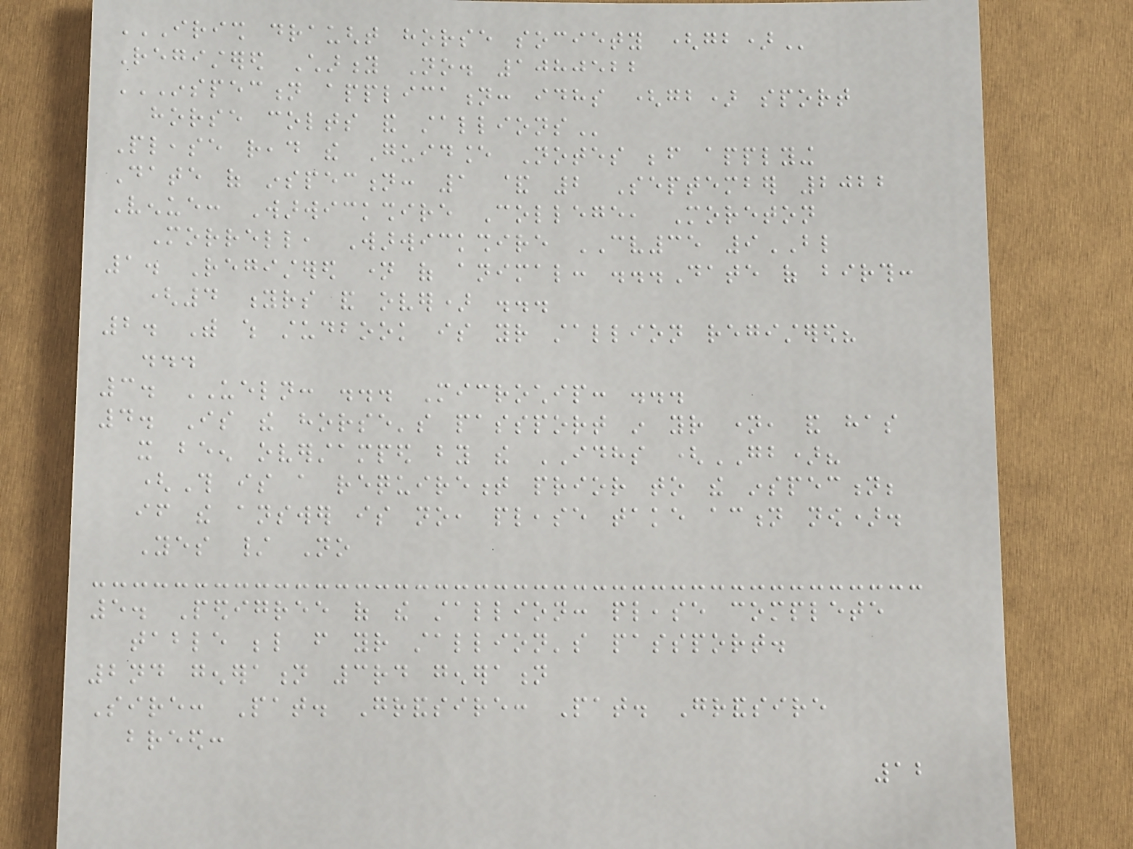IRISH DRAUGHT HORSE SOCIETY (GB)
Registered Charity No. 1080522
INSPECTION APPLICATION: IDHS (GB) SPORT
HORSE COLTS AND STALLIONS
Please read the Guidance Notes before applying
Date of inspection: 1 & 2 September 2022
Venue: Warwickshire College, Moreton
Morrell, Warwickshire CV35 9BL
1. Registered name of animal: ...Date of birth:
(4 yrs and over) ...
2. With which studbook is your stallion registered?
...
3. UELN: ... Microchip: ...
4. Is the horse's passport in your name, and has
it been overstamped by the IDHS (GB)?
(This is a requirement prior to the inspection;
if the answer is no, please take action now).
Yes / No
5. Pedigree of the stallion: please complete
table below from your stallion's passport.
2nd generation 3rd generation
Sire: Pat. Grandsire: Pat. Grandsire
breed:
12
